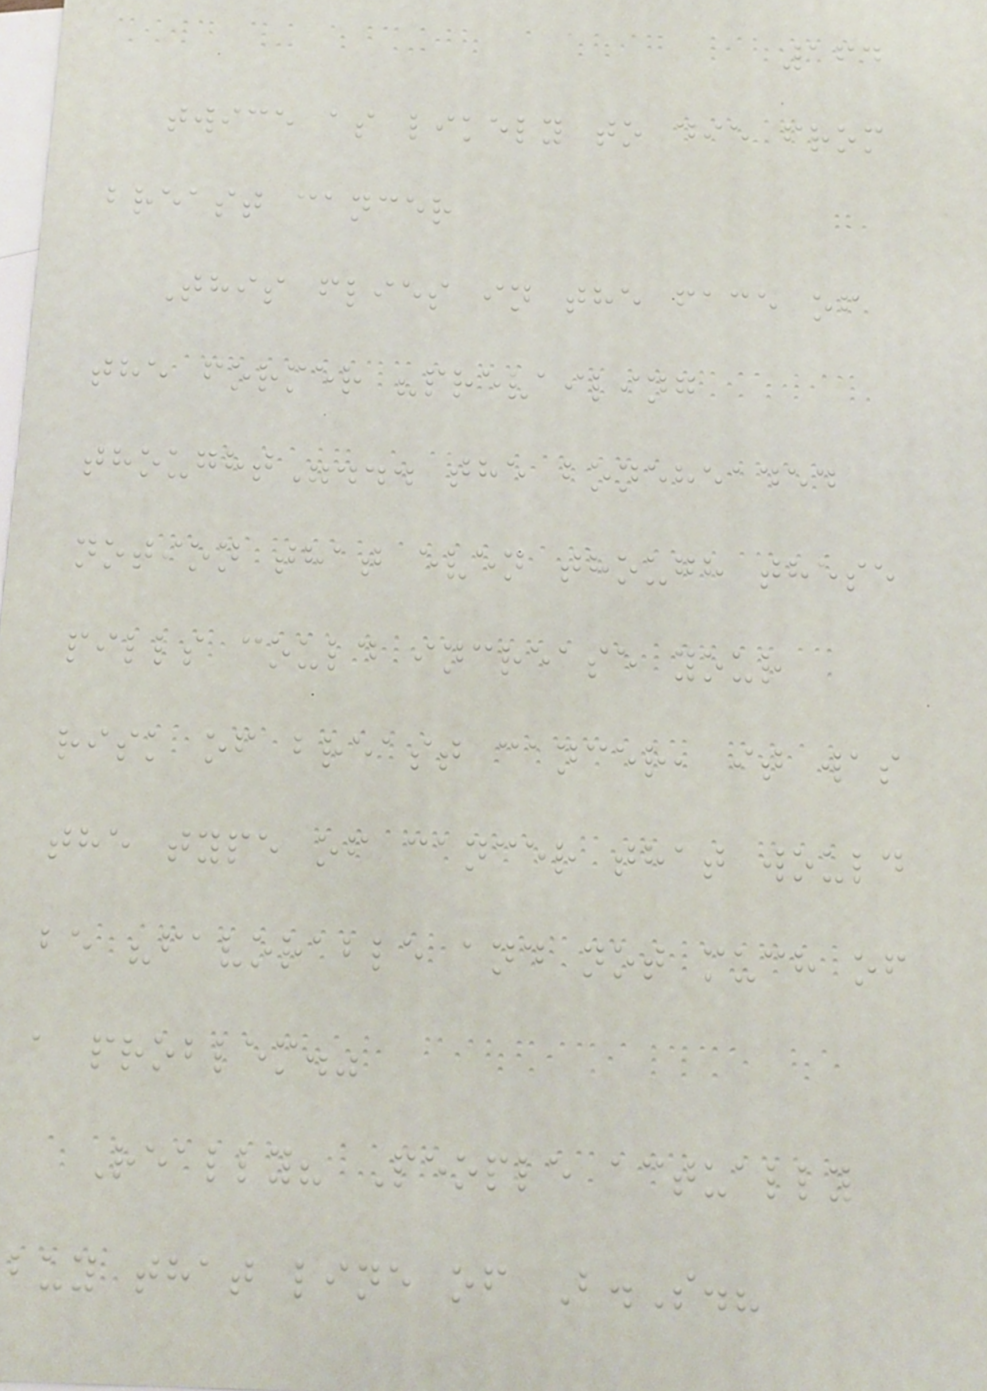164
twice as likely to die from
breast cancer
This flies in the face of
the former "prevailing
thought"... the boneheaded
notion that even though these
pills could increase your
risk of breast cancer, it was
the type of cancer that would
be "favorable and not much of
a problem."
Really? People actually
buy that line of B.S.?
